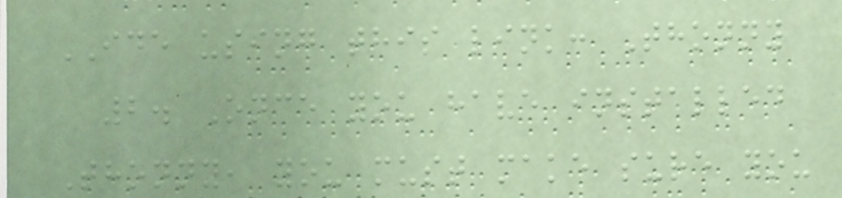IDE using this link: Thonny
2. Once you have installed
Thonny, you must make sure you
